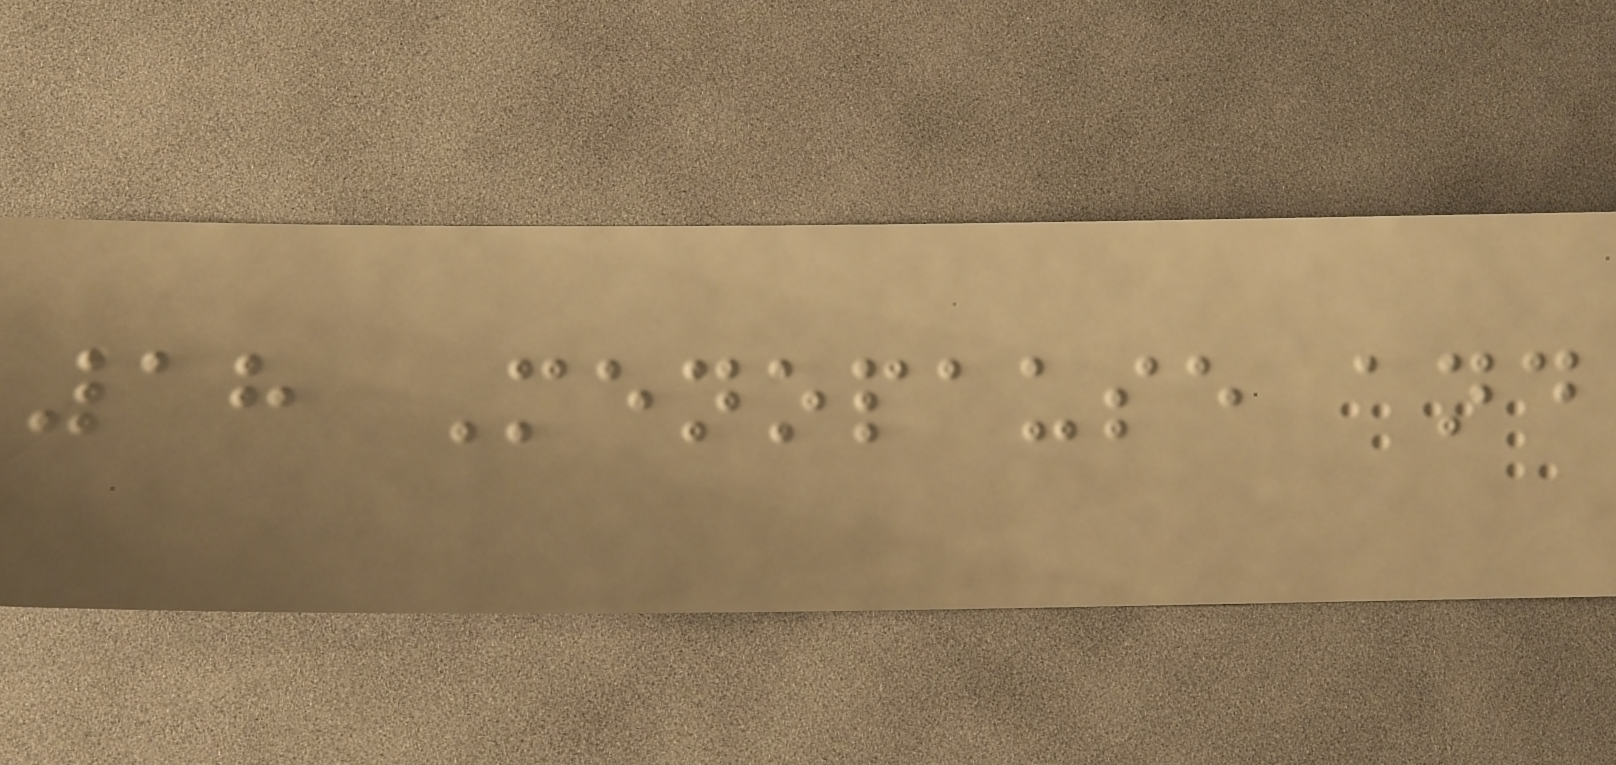18 Menopause and
